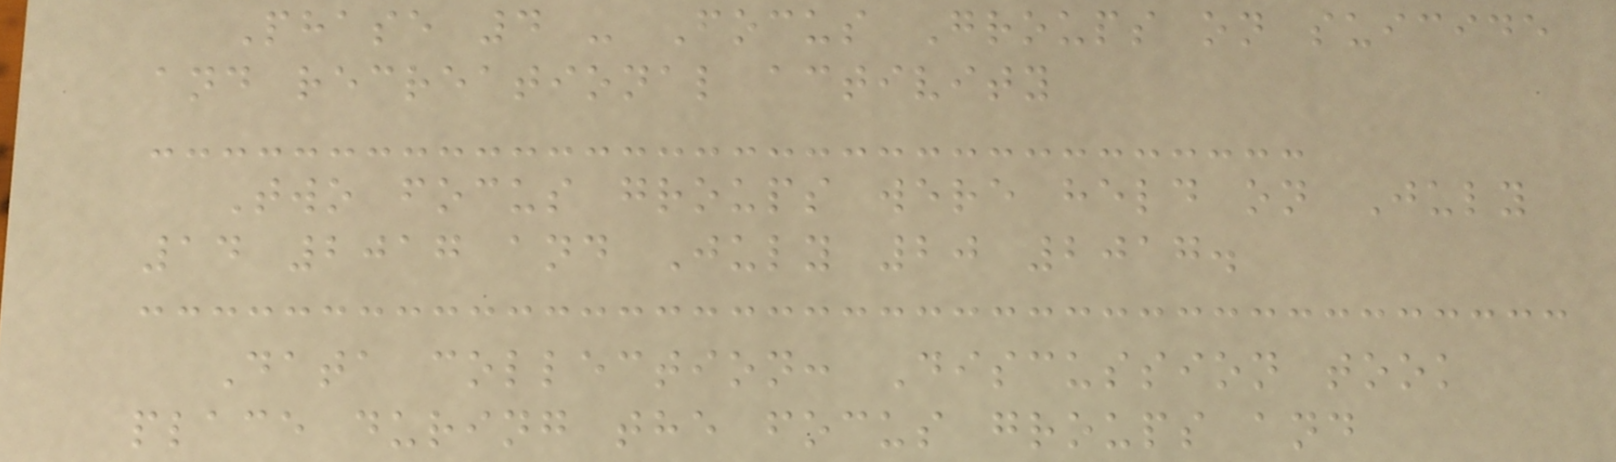Phase 4 - Focus Groups on suicide
and recreational activity
Two focus groups were held on July
14 2017 and July 20 2017.
Data collection: Discussion took
place during the focus groups and
